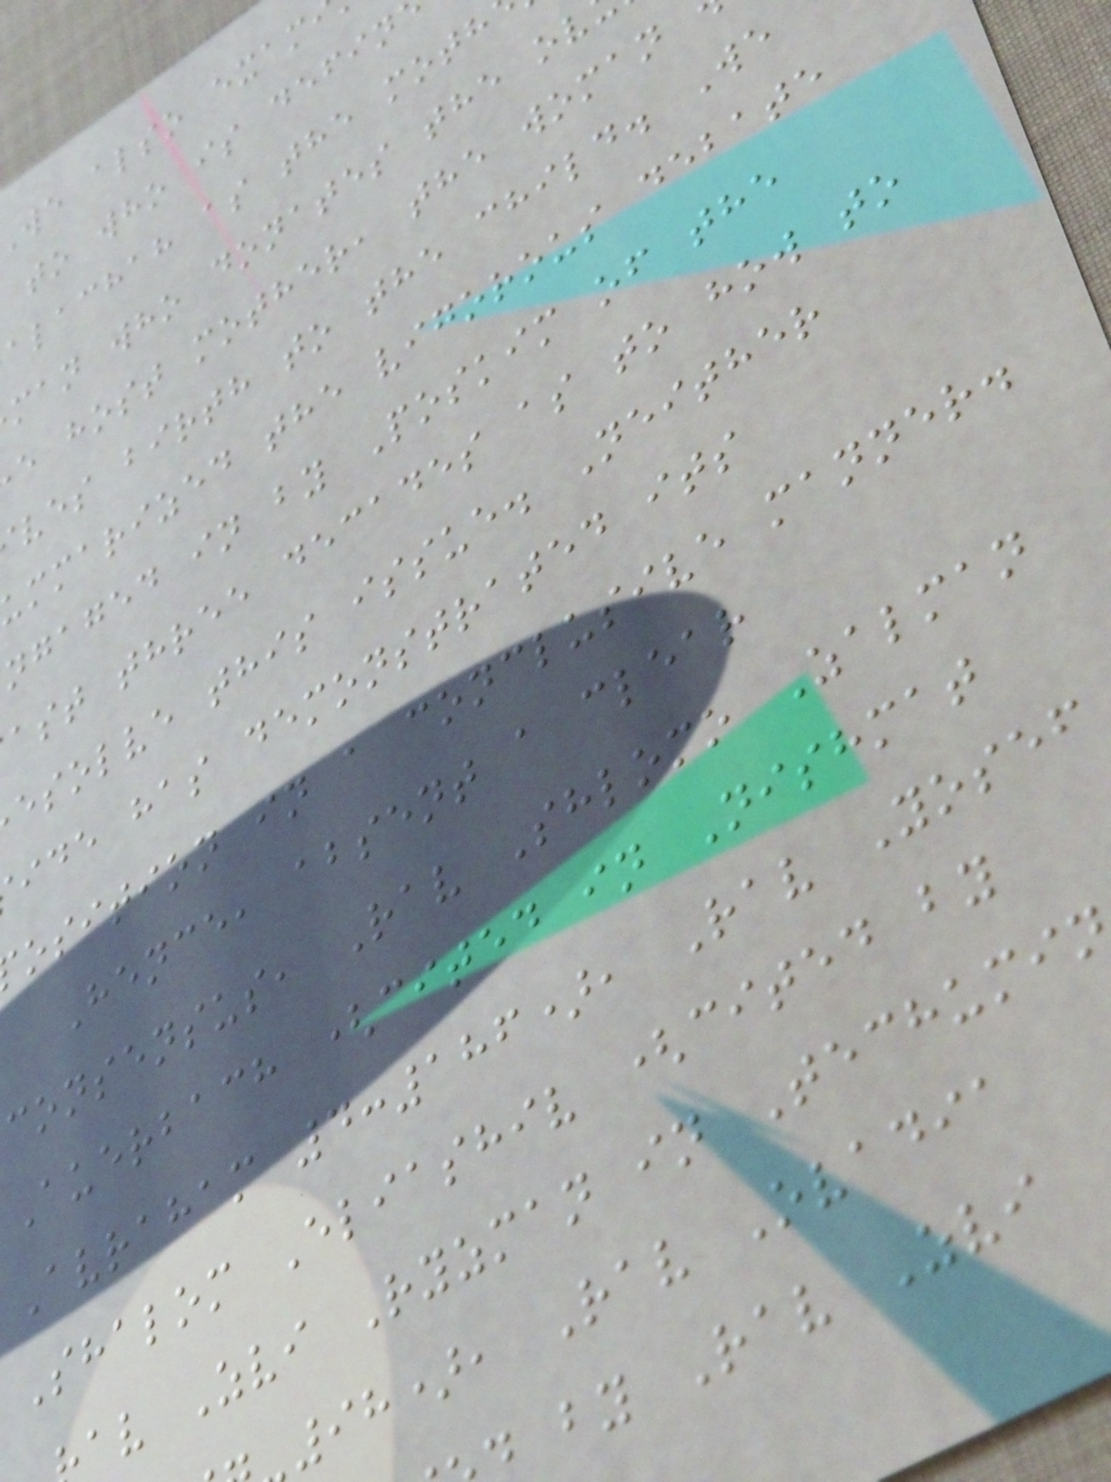we also exam
to who is defin
alachah as the moth
man who donates the ov
e host mother, the woman
ves birth to the child. We
mmarized the vigorous debate
ngaged in by Poskim of the
ast three decades as to how to
esolve this issue. Neither
ide has demonstrated its
osition in a conclusive manner.
Hence, absent a clear
consensus, Rav Shlomo Zalman
Auerbach (cited in Nishmat
Avraham 4:186), Rav Yosef
Shalom Eliashiv (cited by
av Zvi Ryzman in Techumin
98), Rav Ovadia
by Rav Zvi
